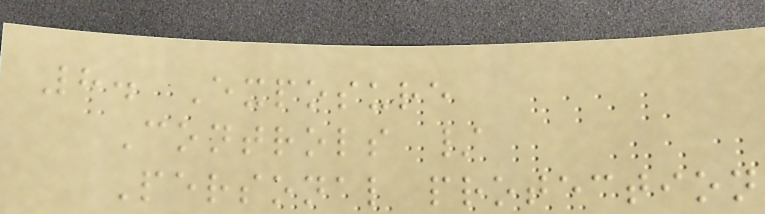8. Exposure
Controls /
Personal protection
